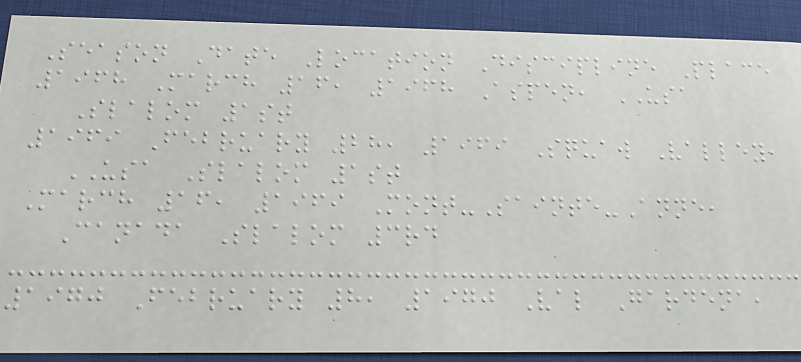Season Date Location Discipline Place
1968 March 16, 1968 Aspen, USA
Slalom 1st
1969 February 28, 1969 Squaw Valley,
USA Slalom 1st
March 16, 1969 Mont-Sainte-Anne,
Canada Slalom 3rd
1970 February 8, 1970 Val Gardena,
